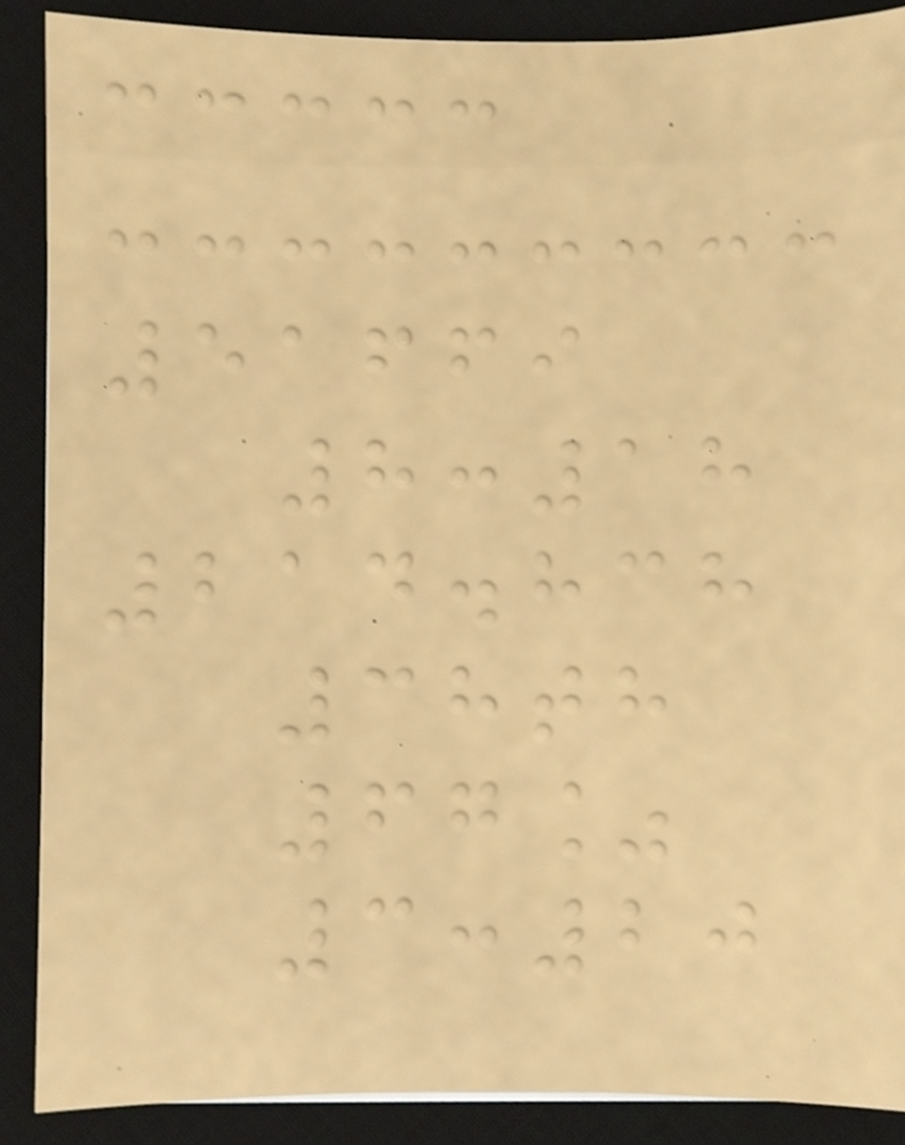51669
8:18
214.838
38th
67%
3:20
